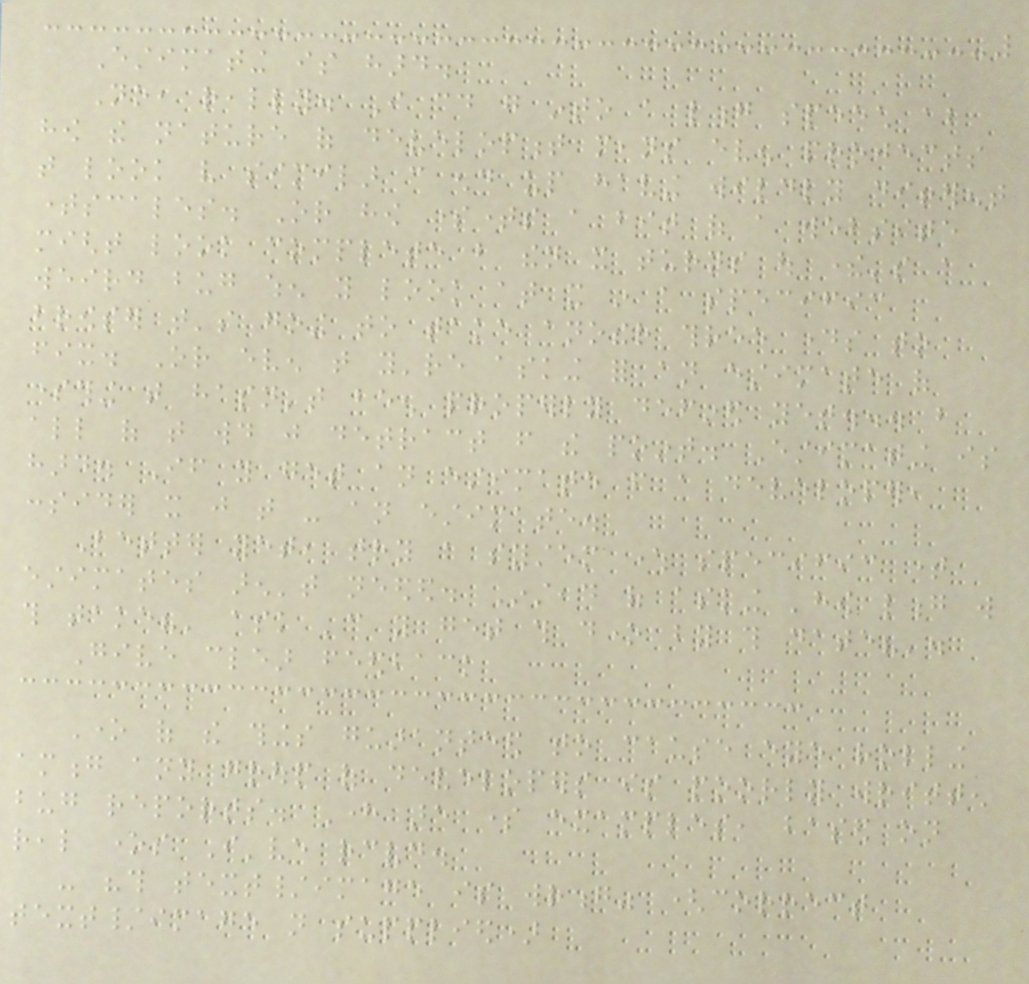Estimating is hard.
No, really. I could go into a long speech about
how the nature of development means even projects
that look very similar can end up having wildly different
timescales. Or how sometimes a bit of a website
might look complete but then it turns out there's a
weird bug when you look at it in a specific
browser that's going to take another three days to
fix. Or even that you're asking for an estimate of
something that hasn't been properly defined yet... but
all of that would just detract from the point. Estimating is
hard. If you get an estimate from a developer,
consider it just that - an estimate.
Better yet, try a system where specific time
estimates aren't needed. Instead of asking 'how long will
this take?' ask 'can you get this done by this date?'.
Give clear feedback
One of the things guaranteed to cause eye rolling
among any group of developers is poorly written
bug reports. Here are some examples, based on
real ones I've received.
- "this text/image is wrong" (correct
text/image not supplied)
